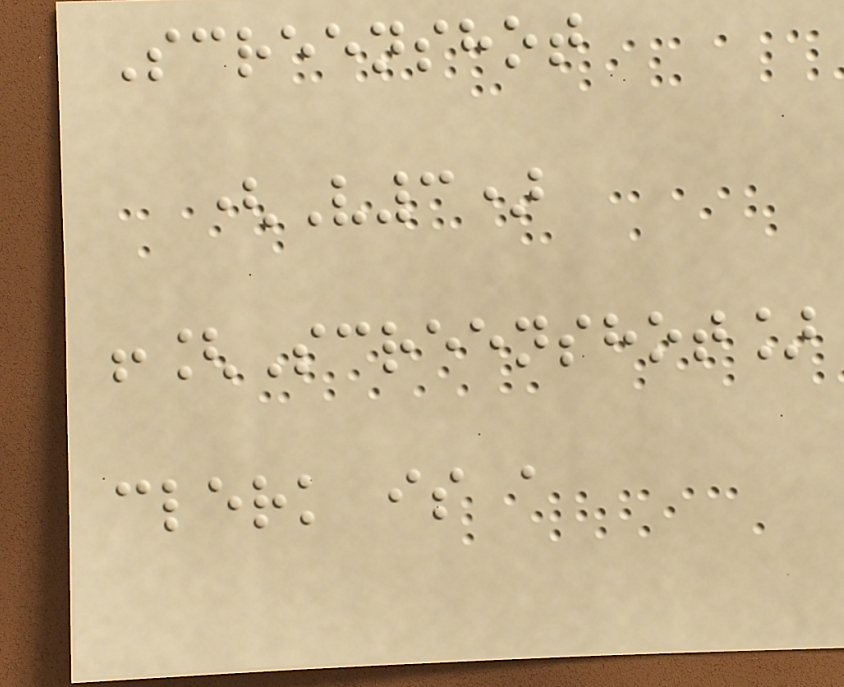Screenshot
(V3)
![Screenshot]
clerk is a
